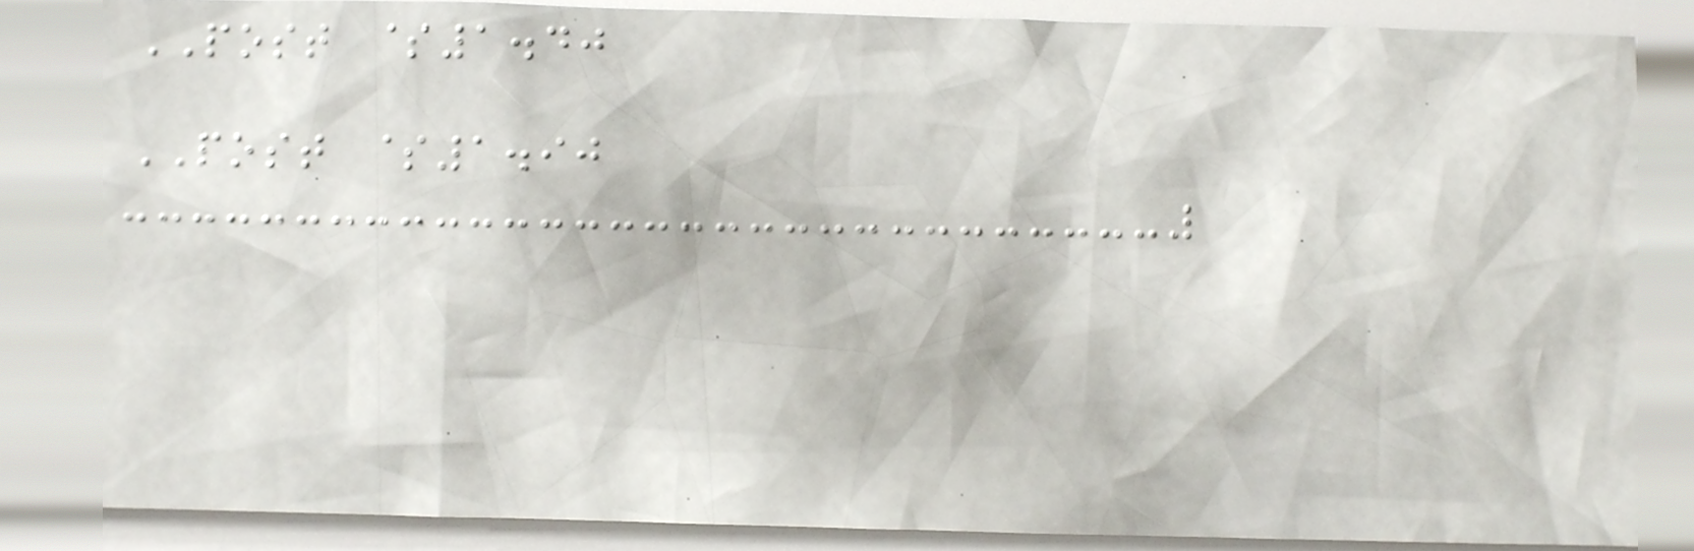POST $1.40
POST $1.90
